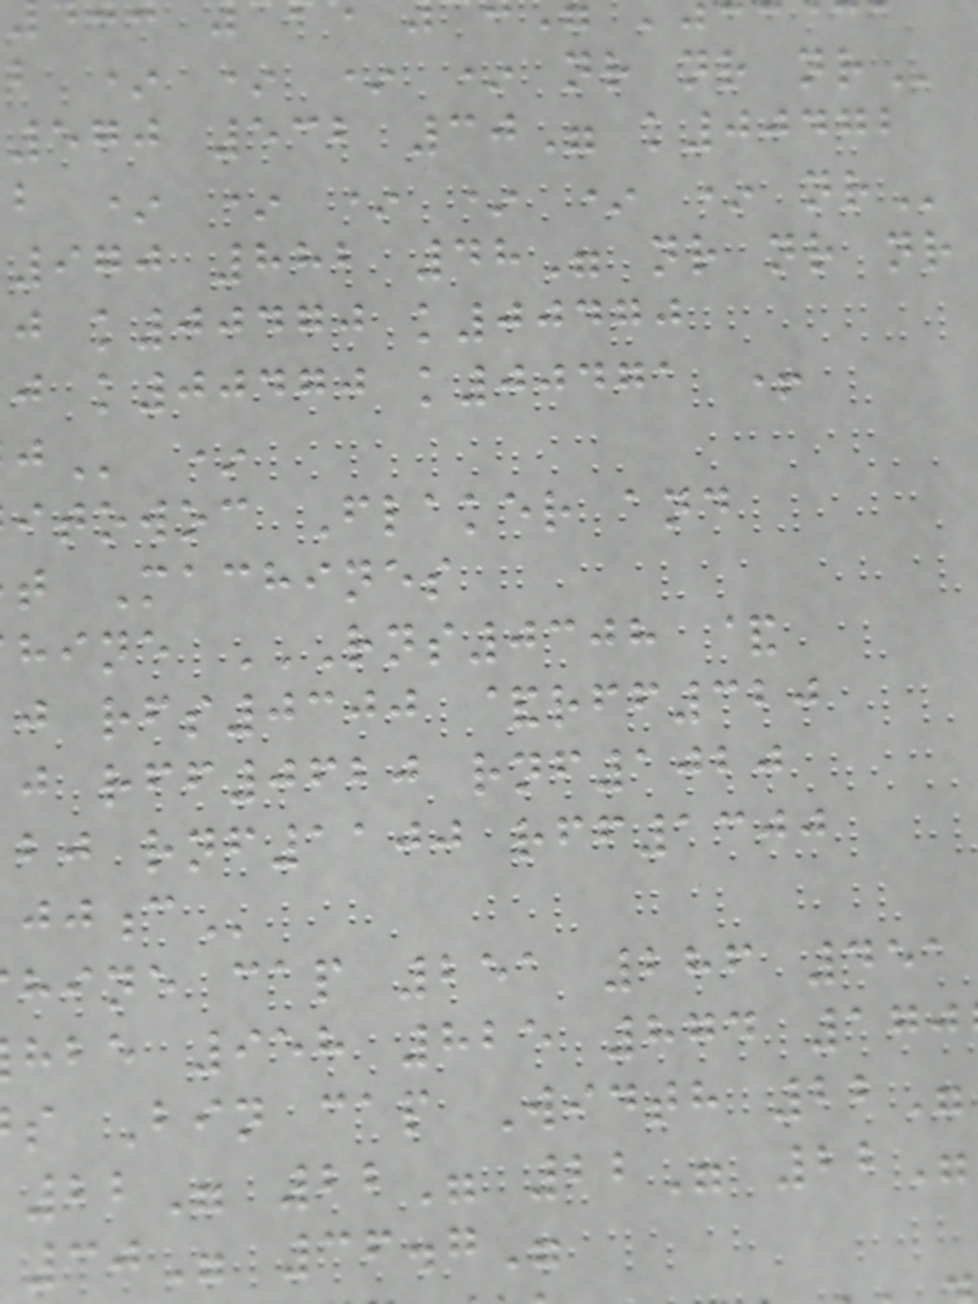b * * * * nr nr
570 532 30" k00472
b * * * * * *
970 882 48" nr nr nr
j k00470 k00470
j k00470 k00471 +
itowoc Flaker and
t Machines
j rfs0300 &rff320
j rff0620 rnf1020
bj rnf1100 rff1300
hine cap 251 286 451
hbe 958 825 874 170
s Bin cap Width 22"
22" 22" 22" 22"
30" 36.7"
